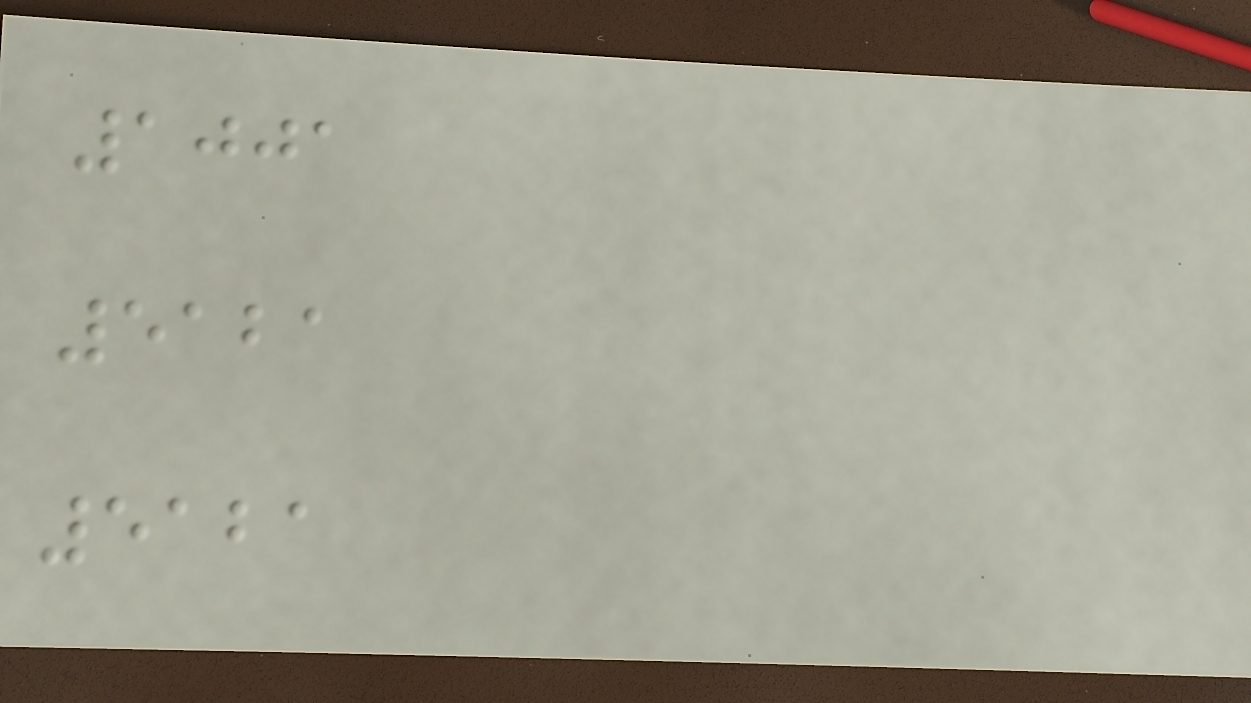1001
5121
5121
